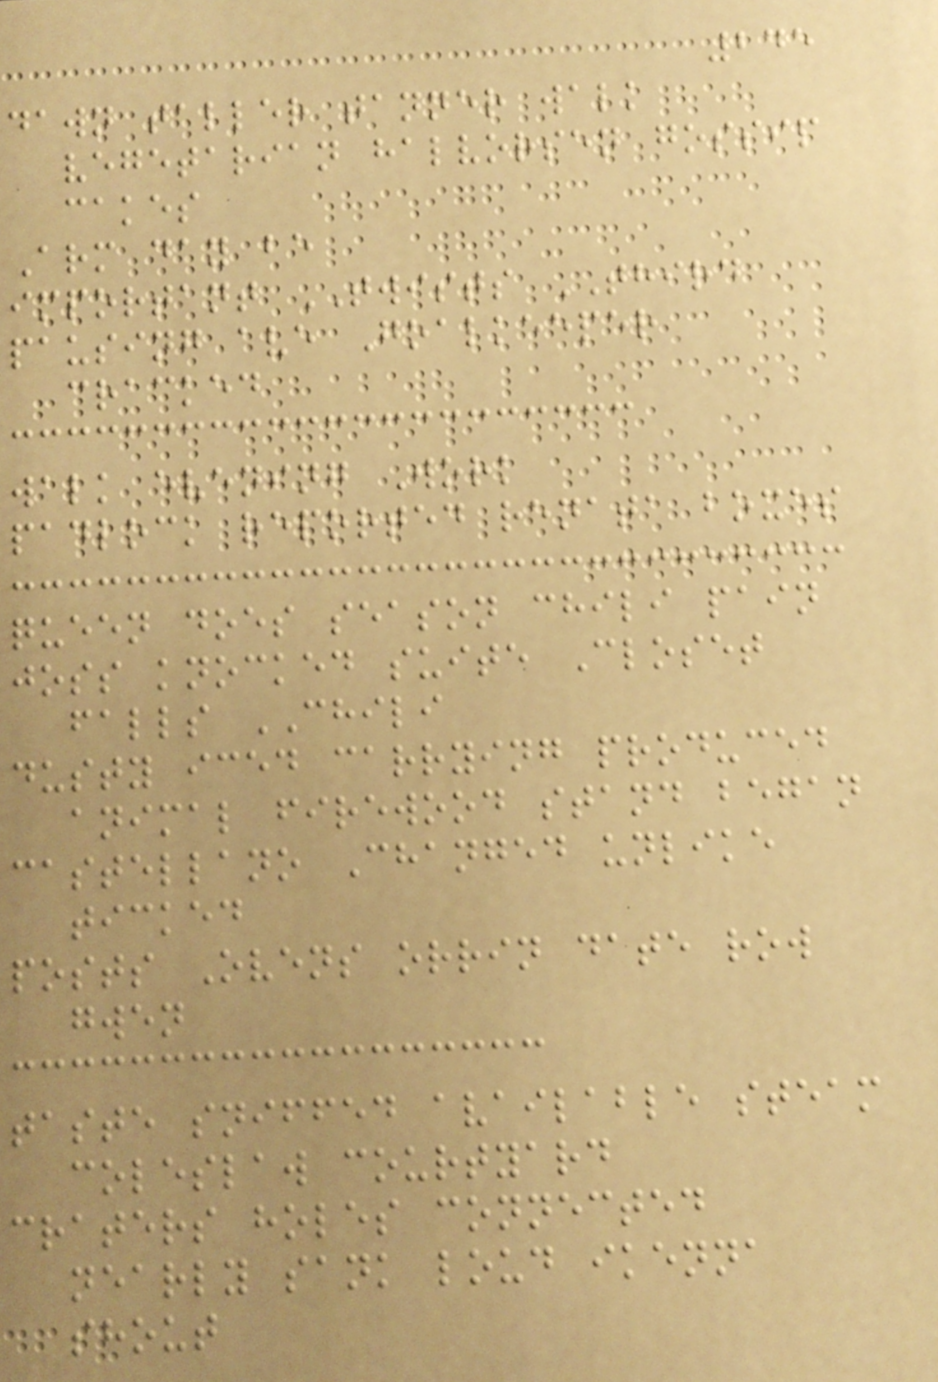245
dawn taller tanner walk
vegetarian halvorsen gossip
cakes
Arm day be
important TWISTS THIRD
pausing ave Goalkeeper
cracked
walk evening Work
padlock reported renata boxes
queen does season chili pain
joss knocked suite Closet
falls CHILI
dusty iced carrying produced
animal firewood stand began
castellano Changed unlike
ticked
posts Ovens orrin date row
gwen
taste sniffed available steam
coleslaw courtyard
craters holes connected
nearly sank loud ikenna
shout
